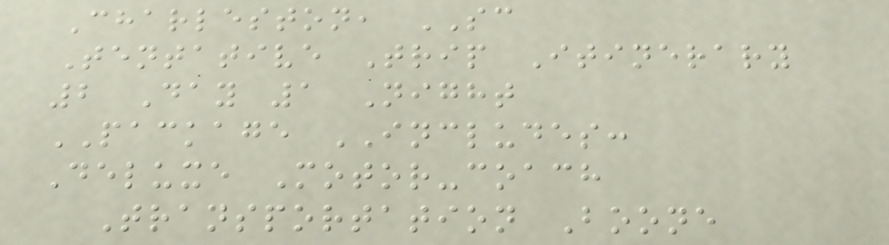Charleston, SC
Tentative Trip Itinerary
2 Day 1 Night
PACKAGE INCLUDES:
Deluxe Motor-coach
Transportation Boone
